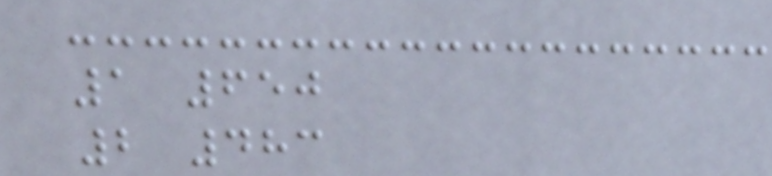1 650
2 483
